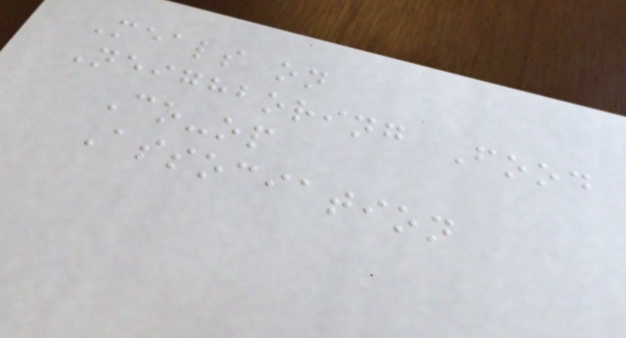Meals on
Neighboring Food
Co-op
Association
